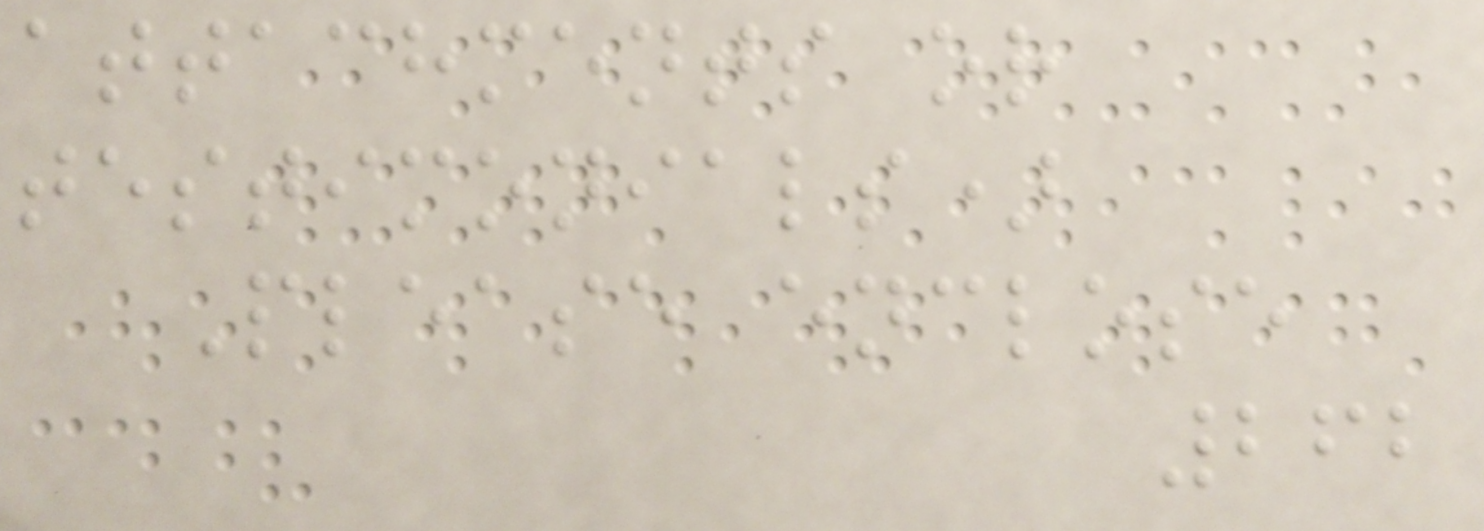attachments or
testimonials)
Please enclose
262
